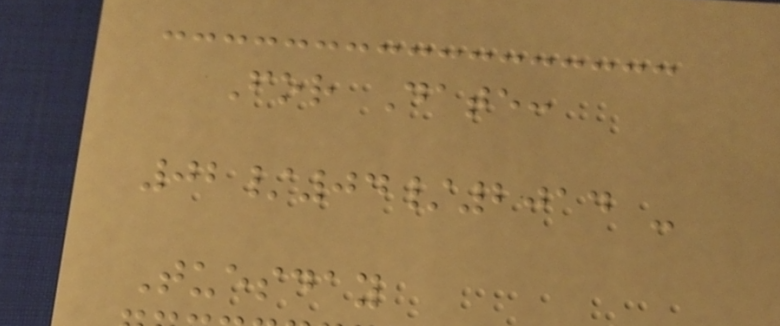For Date:
02/04/2014 -
Tuesday
